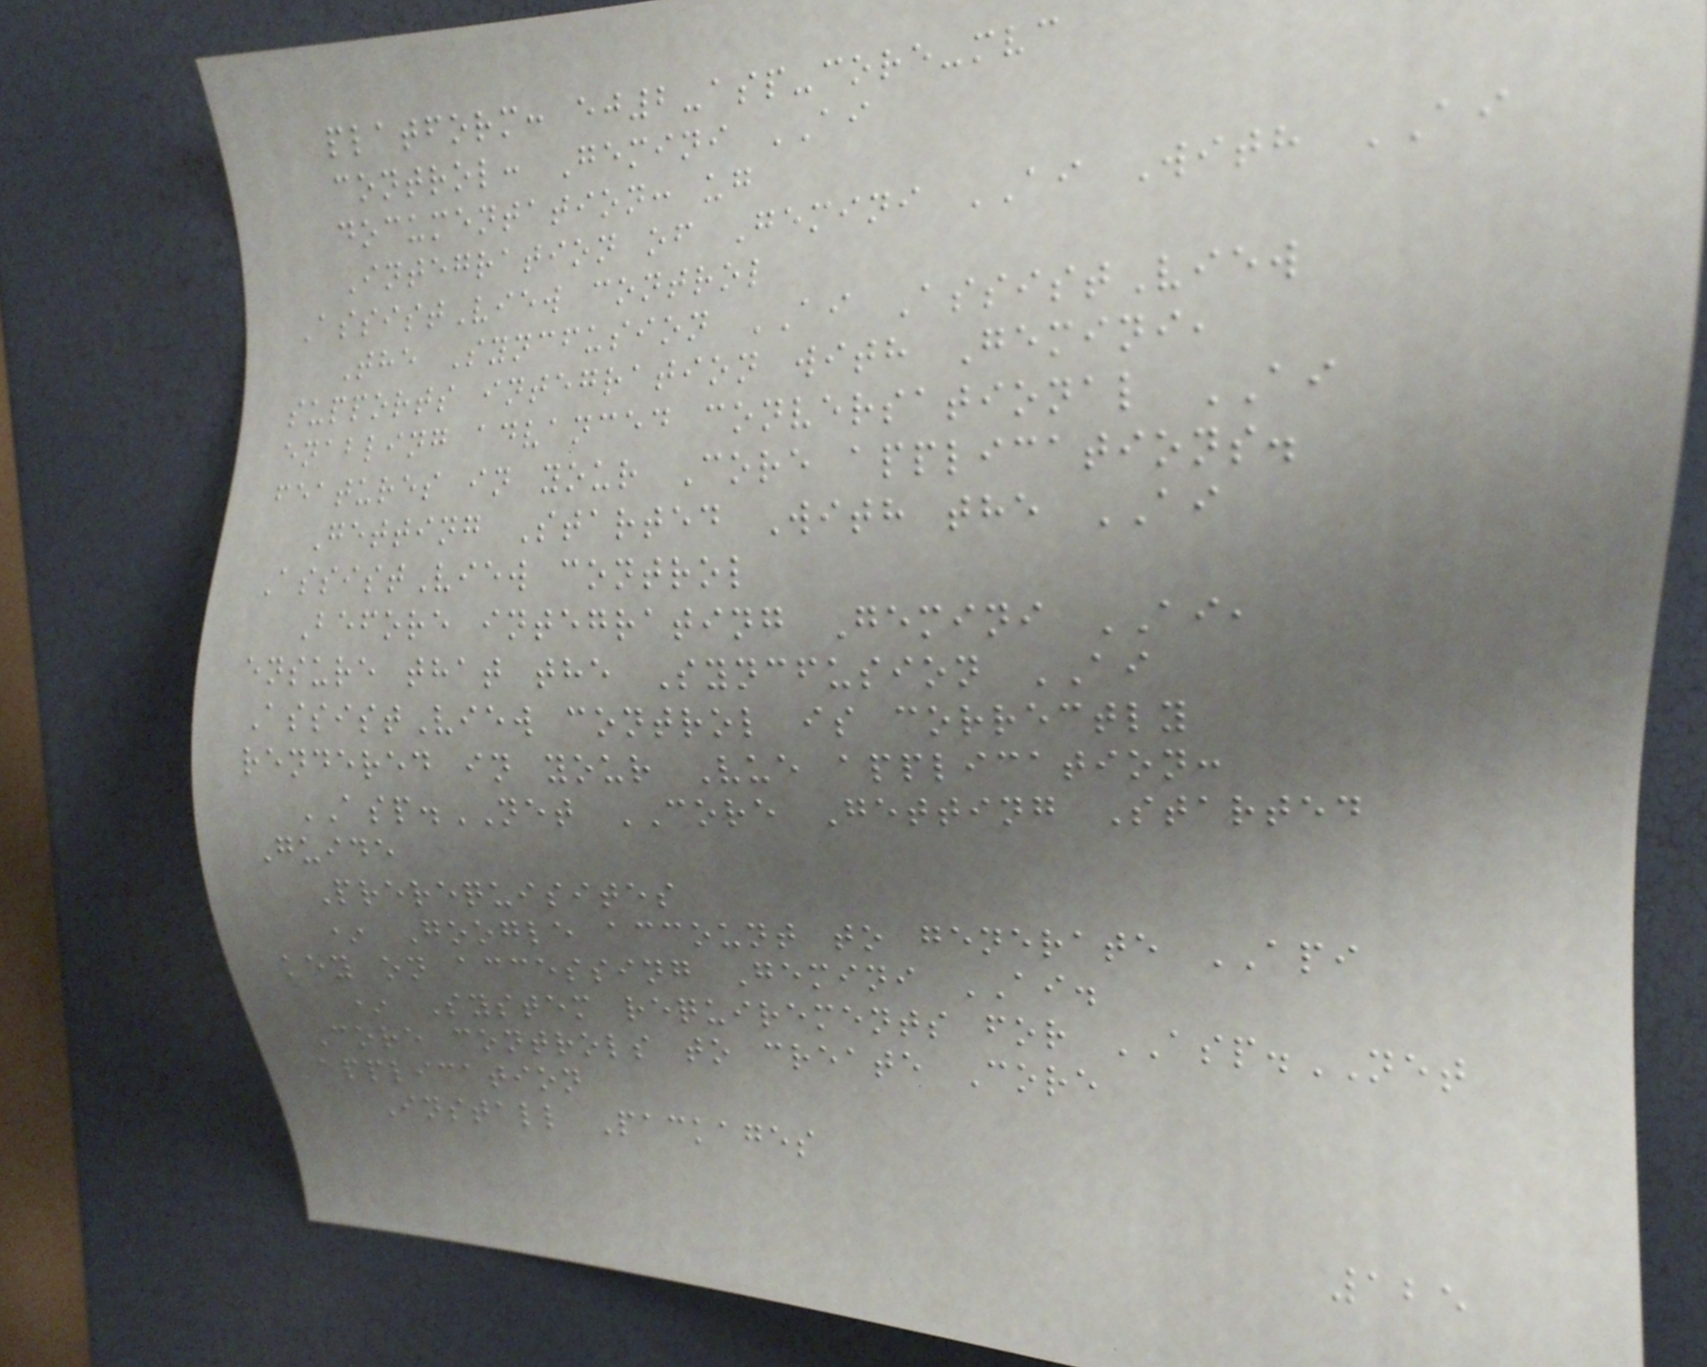platform: ej2-asp-core-mvc
control: Gemini AI
documentation: ug
Integration of Gemini AI With AI
AssistView control
The Syncfusion AI AssistView
supports integration with Gemini,
enabling advanced conversational AI
features in your Core applications.
Getting Started With the AI
AssistView control
Before integrating Gemini AI,
ensure that the Syncfusion AI
AssistView control is correctly
rendered in your Vue application:
ASP.NET CORE Getting Started
Guide
Prerequisites
* Google account to generate API
key on accessing Gemini AI.
* System requirements for ASP.NET
Core controls to create Core
application
Install Packages
125
